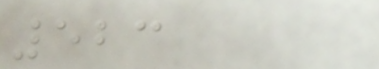523
